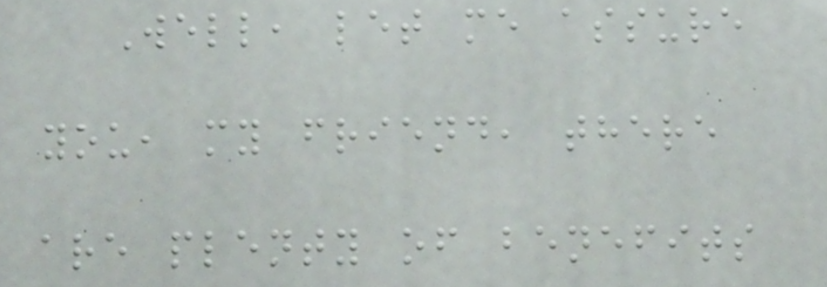Well, let me assure
you, my friend, there
are plenty of benefits
